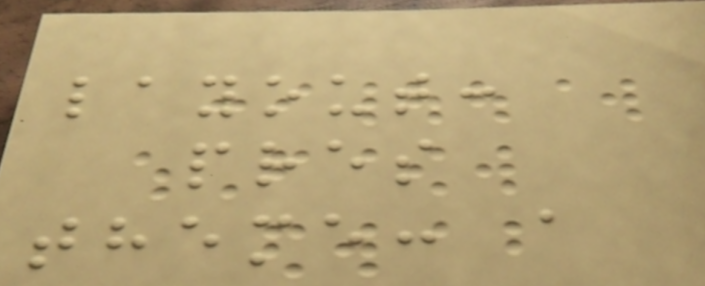layout:
pres
theme: a
